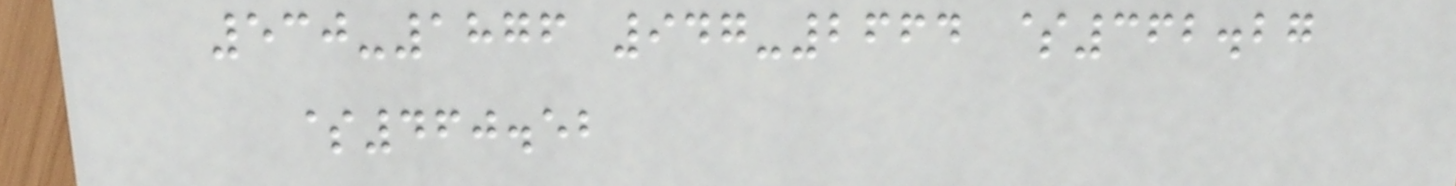530-1876 947-2664 $362.27
$460.52
